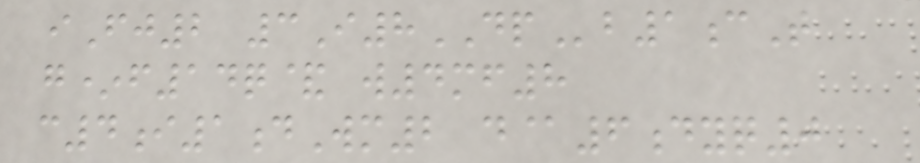iFj2 3I8DPb1cT
g*f14q& w4mf8
c4i1dWm2 d@6dyq0
